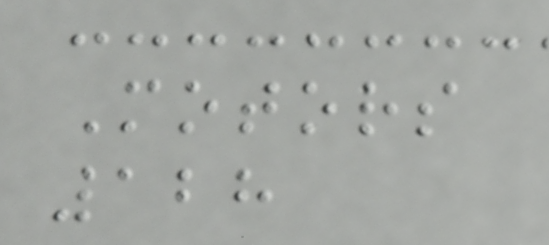Motors
128
